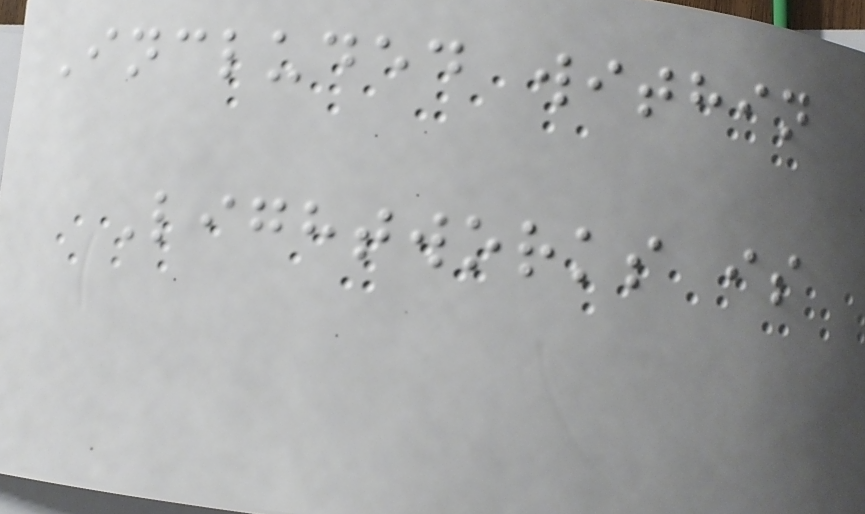Included within
Lightworks is
